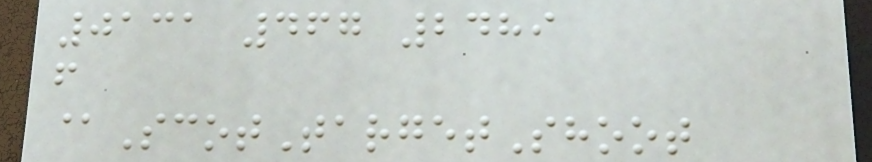0131 467 2489
f
@ScotTargetShoot
